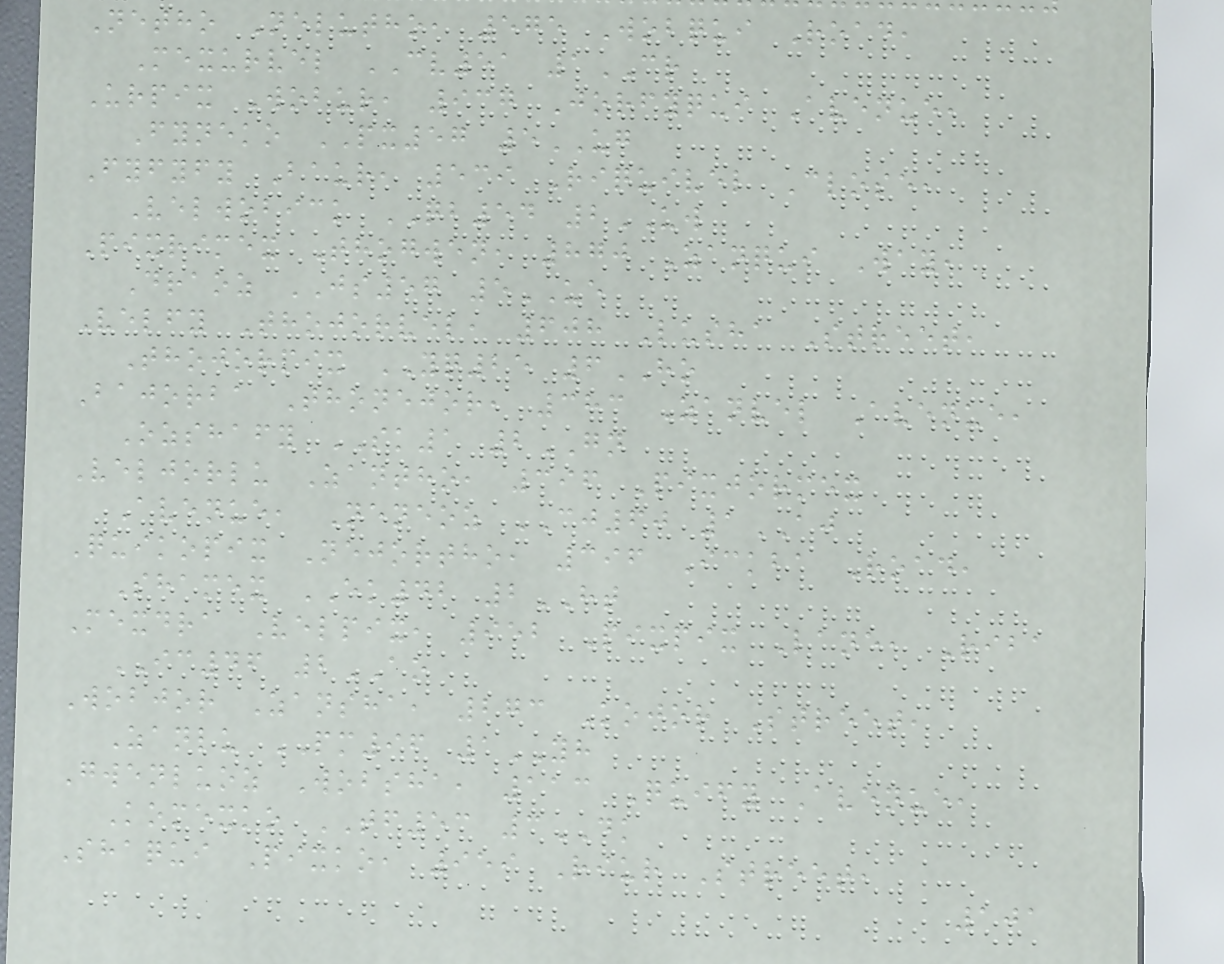Netho Nelutho, 575 Wobqui Road,
Mexurvel CV51 1CR
Urpix Wobur, 937 Jorfyqui Avenue,
Fyneko PX57 5UG
Fyfyfy Baur, 539 Riquivel Close,
Velwobick QB54 2UW
Pixrimex Thogwen, 870 Zanqui Way,
Draoz JS57 5UE
Velfy Thojorvel, 608 Lusha Street,
Thojorpix YQ25 6HO
Bajorba Thonejor, 383 Zanvel Avenue,
Ozshafy SK1 2GN
Veljorlu Zantho, 396 Pixjormex
Avenue, Neneoz CJ60 1AJ
Quikopix Nejortho, 396 Ickba Road,
Shamex EK42 2HT
Mexdra Velpix, 952 Pixpix Lane, Riba
IC46 2AO
Wobjor Zansha, 273 Kojor Street,
Zanlu PM96 1YH
Gwenluoz Wobsha, 113 Quify Avenue,
Komexko TF53 3DK
Shaqui Pixko, 959 Riur Street,
101
